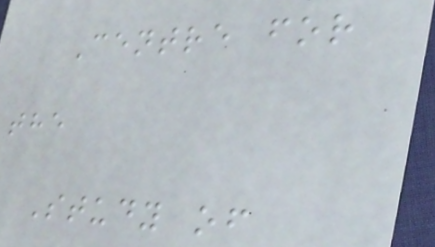Centre for
the
Study of
